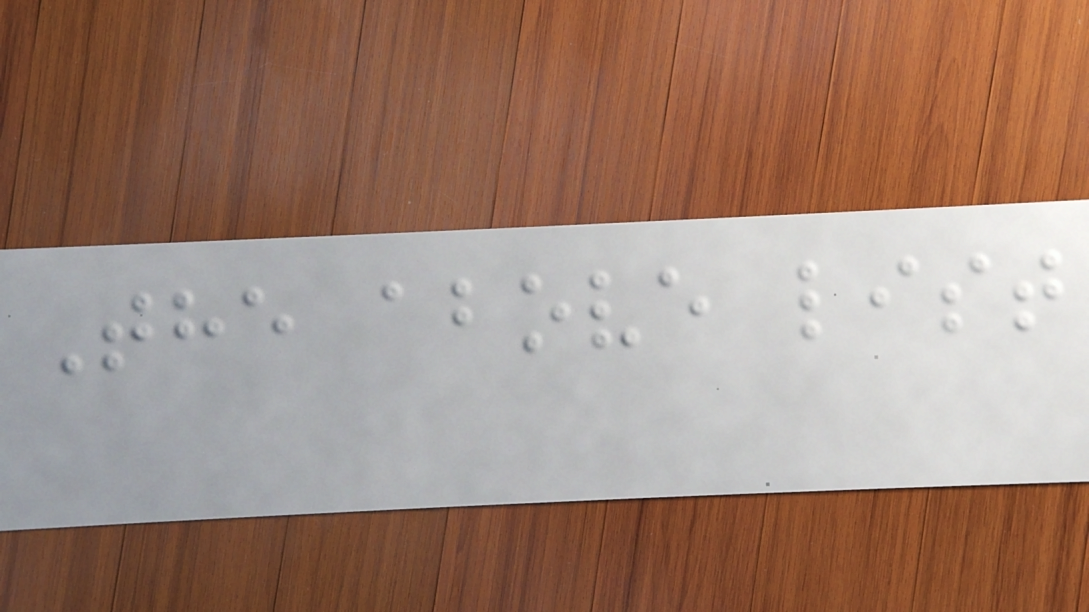The above list
